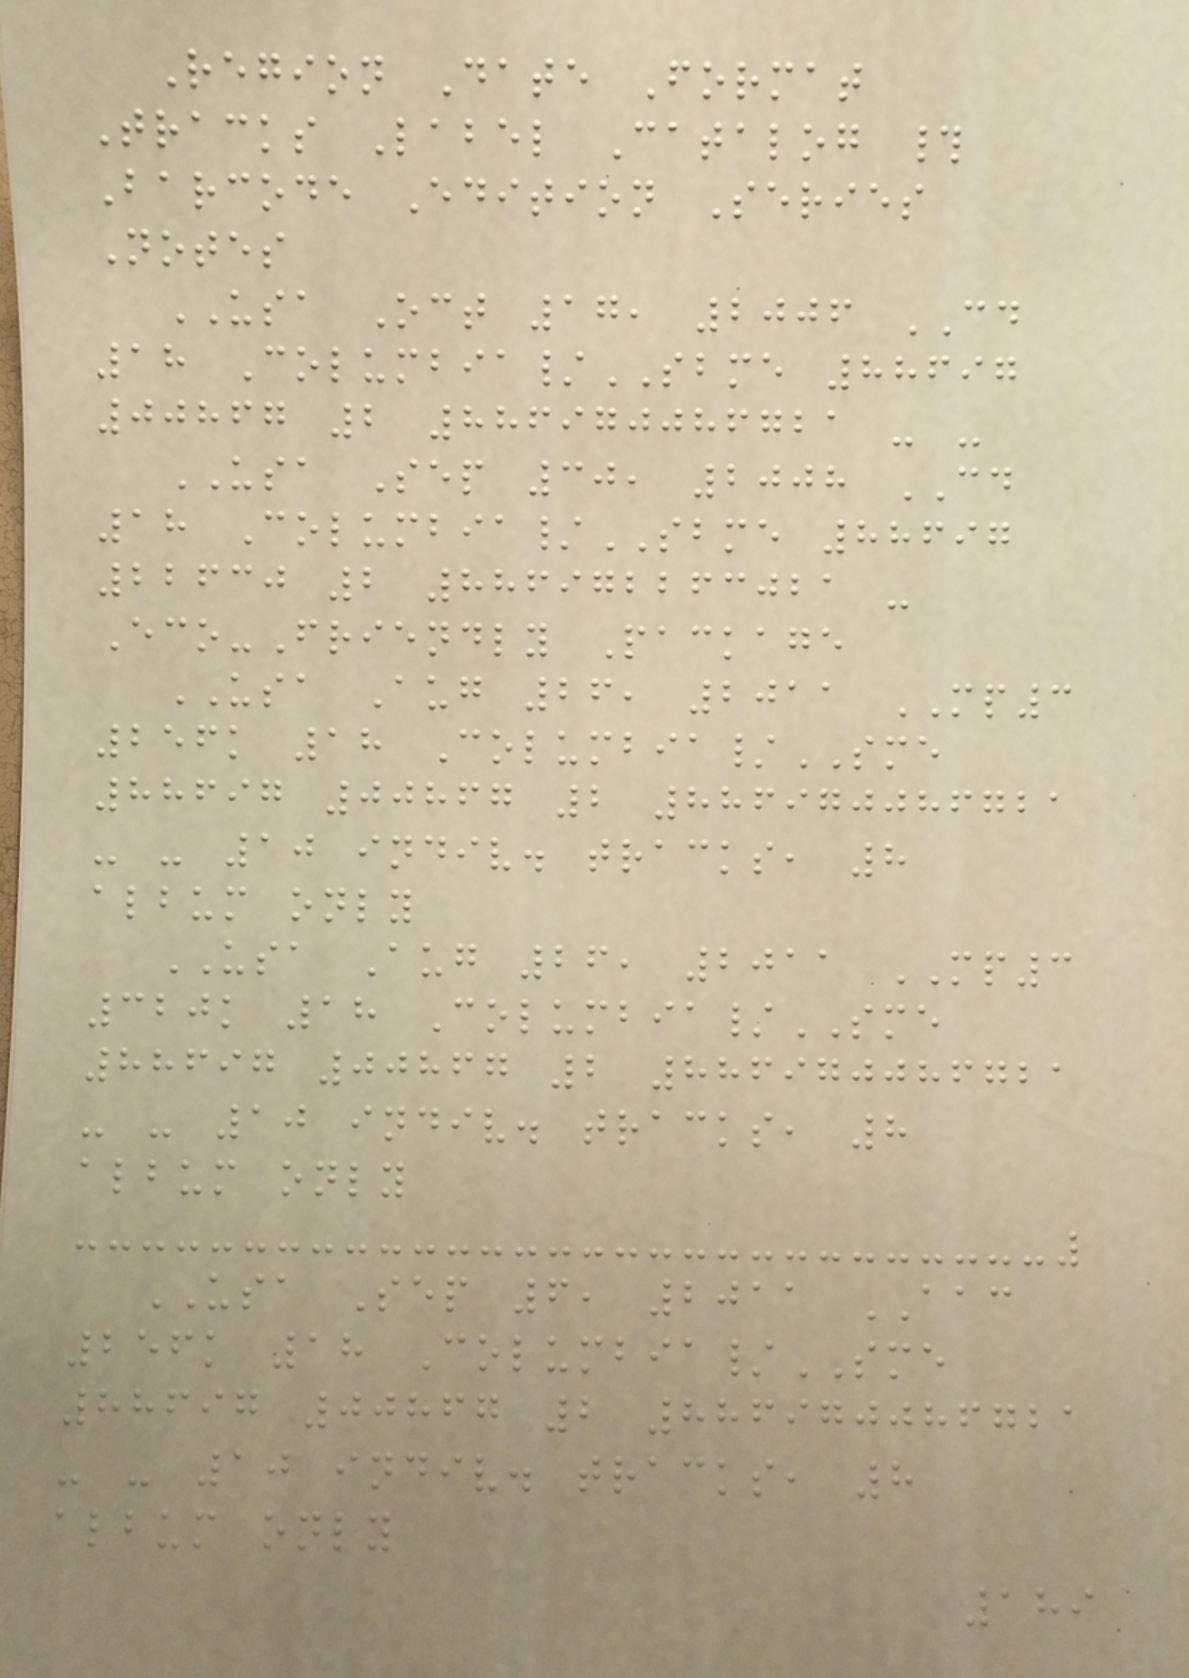Region Date Format
Tracks Label Catalog #
Barcode Edition Series
Notes
USA Oct 17, 2006 CD
18 Columbia/SBME 88697
00867 2 886970086721 - -
USA Sep 30, 2008 CD
18 Columbia/SBME 88697
22630 2 886972263021 -
Eco-Friendly Package
USA Aug 26, 2011 MP3
256k 18 Columbia/SME
88697 00867 2 886970086721
- - 10 indiv. tracks, 8
album only
USA Aug 26, 2011 MP3
320k 18 Columbia/SME
88697 00867 2 886970086721
- - 10 indiv. tracks, 8
album only
USA Sep 6, 2011 AAC
256k 18 Columbia/SME
88697 00867 2 886970086721
- - 10 indiv. tracks, 8
album only
189
